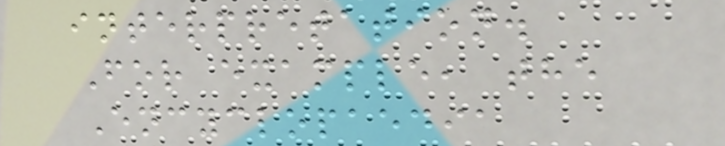interpretation.
For example, the
Encyclopaedia
